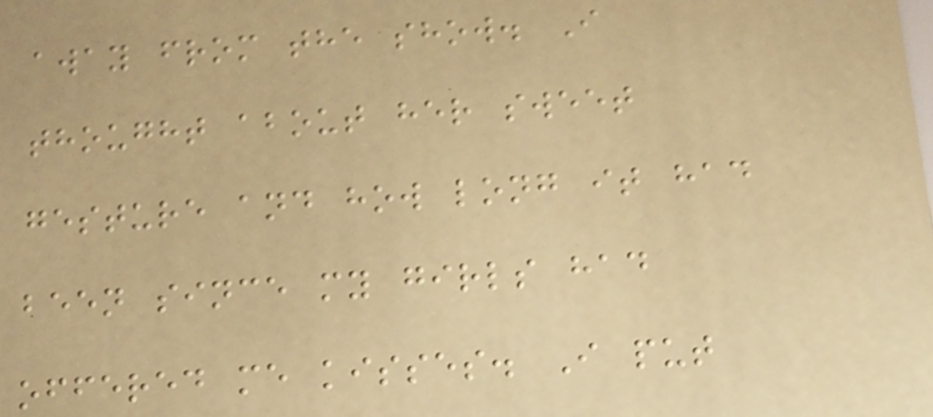away from the show. I
thought about her sweet
gesture and how long it had
been since my girls had
offered me kisses. I put
